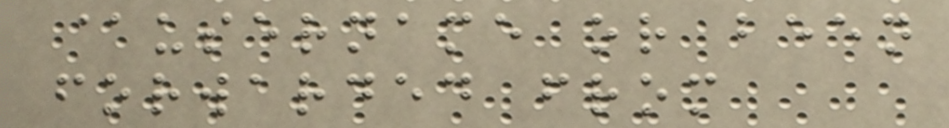@username or been
forwarded from
